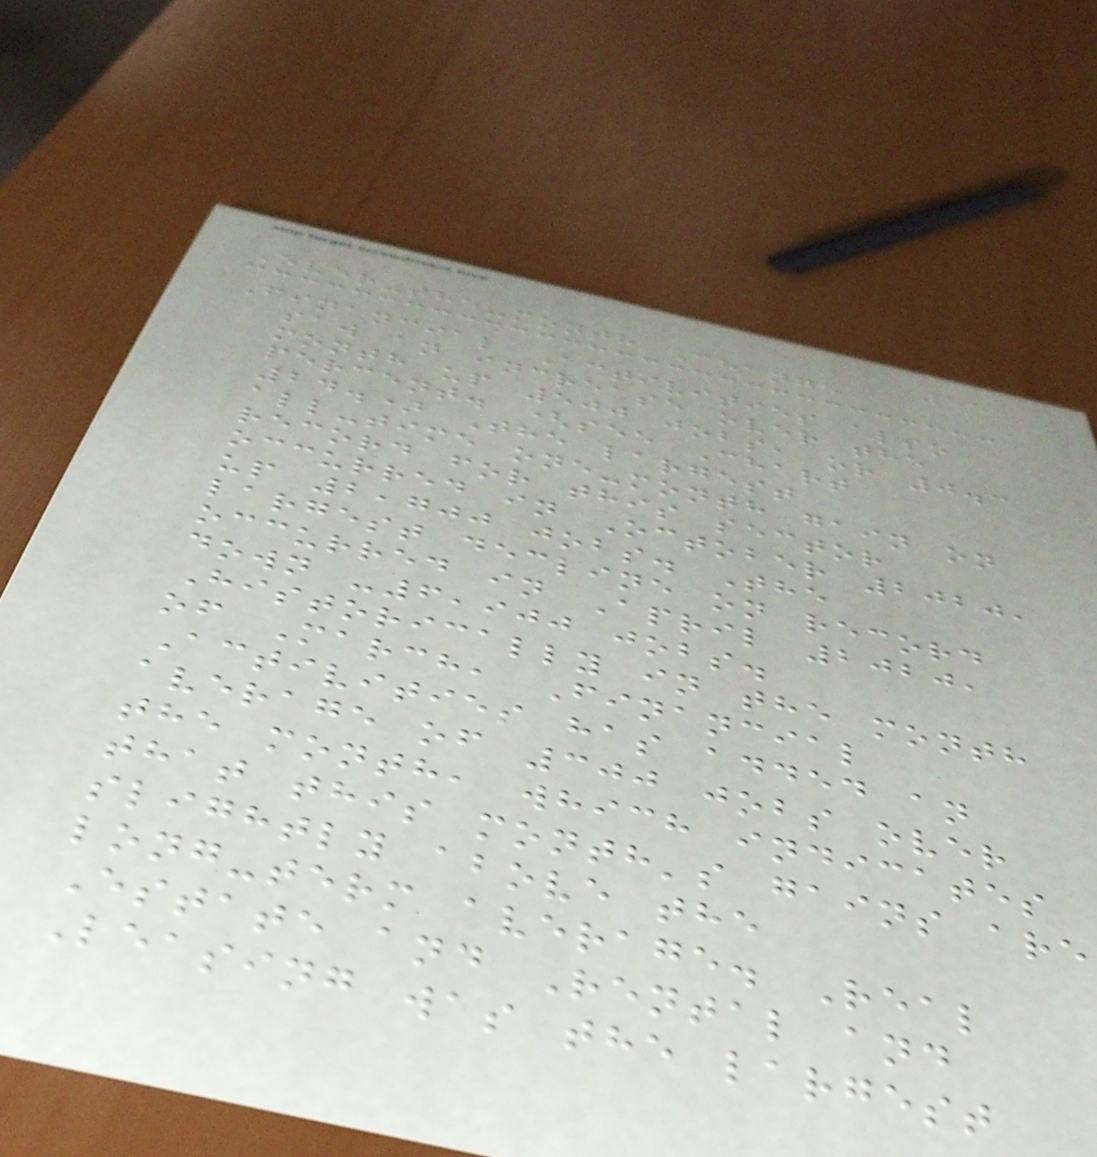55
Over-the-month Change
Financial Activities also
saw an increase over the
month up 500 jobs, or 0.3
percent. (see Chart
24.) The largest
all-time one-month gain on
record for this sector
occurred in October 2020,
up 2,700 jobs. The
largest decline on record
occurred in April 2020,
down -6,900 jobs.
Historically in the month
of March, Financial
Activities has added an
average of 300 jobs over
the month, which indicates
that this month's gains are
slightly above the
long-term average. Real
Estate and Rental and
Leasing was the largest
